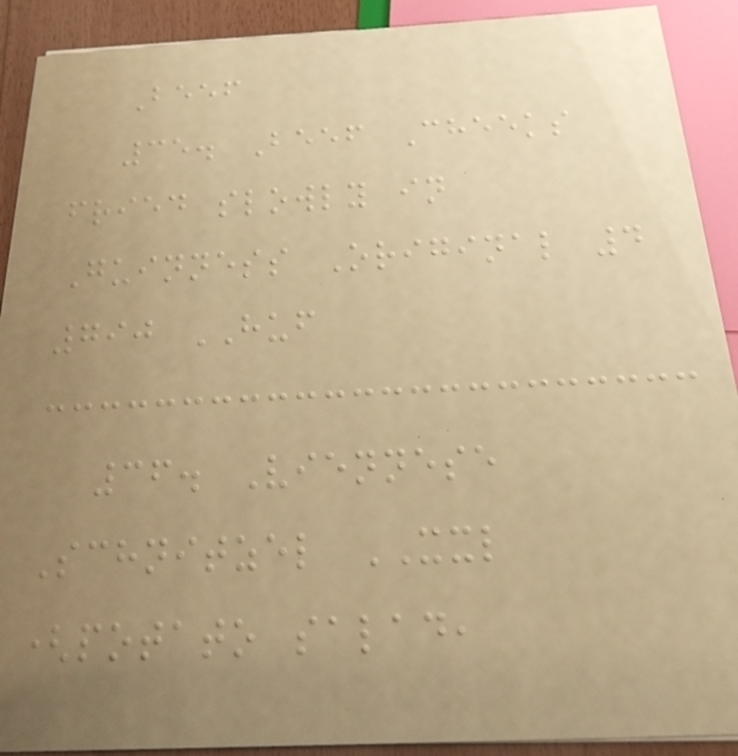Beef
35. Beef Cheeks
fried slowly in
Guinness Original 4
790 HUF
36. Viennese
Schnitzel XXL
(potato salad,
